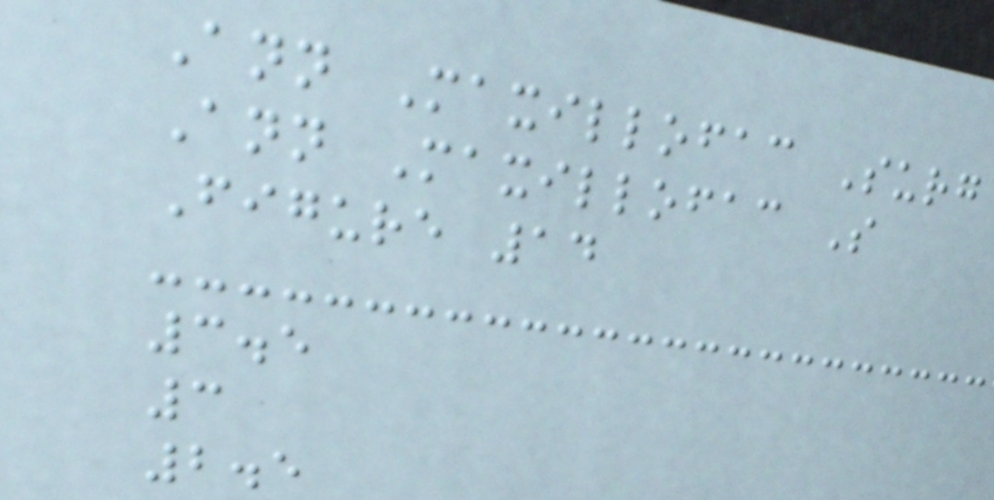Ann Maxillofac Surg
Ann Maxillofac S
Figure 14
3.5
3
2.5
